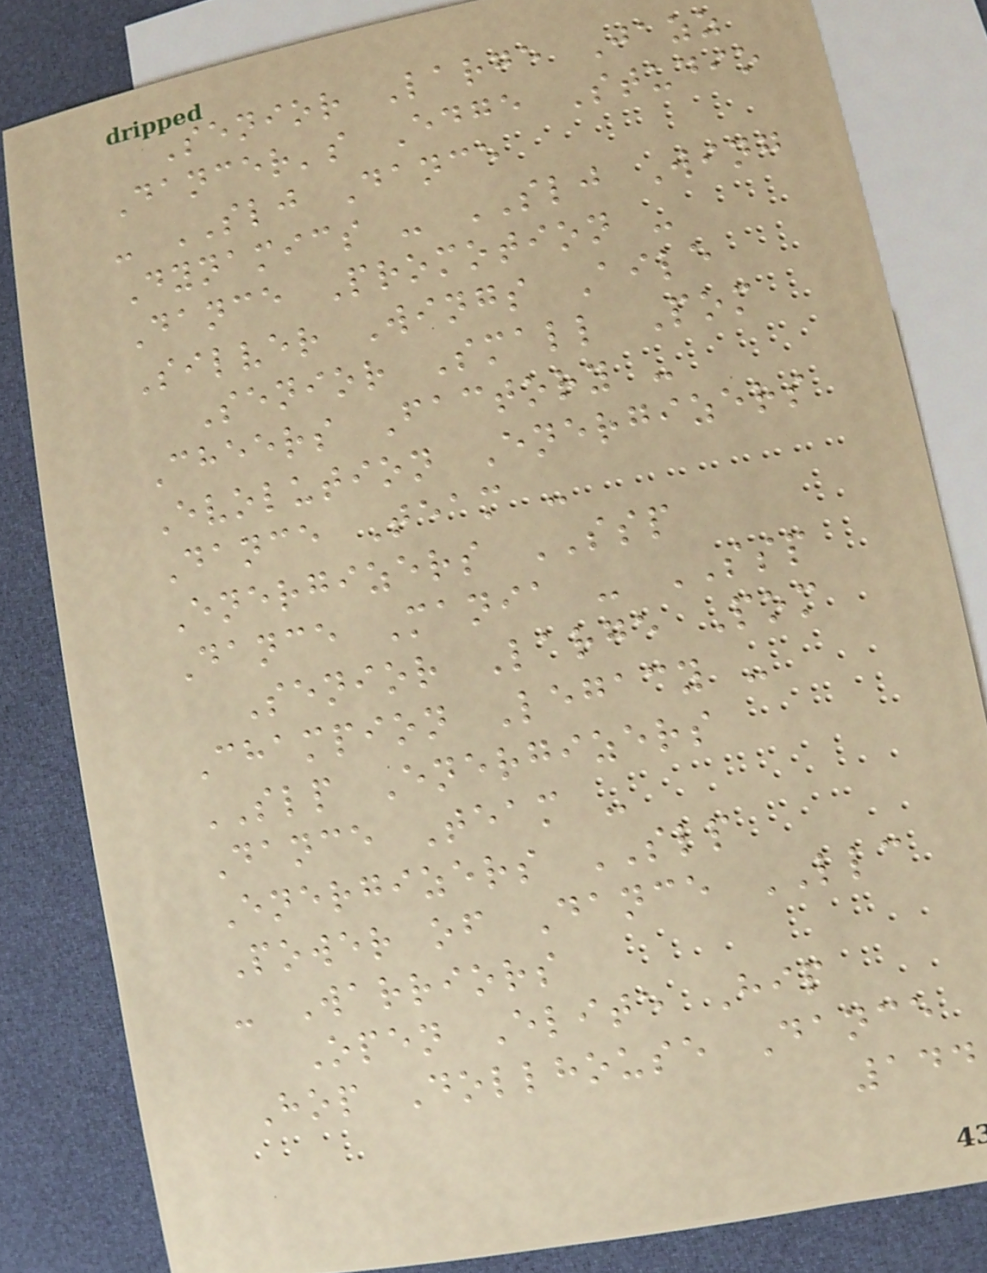Senior Large Jazz
Dancer's Edge Studio
- SLJ Dance
Dynamics - SLJ Wing
Dance Promotion -
Silver Wings Aile
Senior Small Pom
Cheers Factory -
Evolution Energizers
Dance Team -
Energizers SSP
Dance Mania - SSP
Senior Large Pom
Champion Legacy -
SLP Energizers
Dance Team -
Energizers SLP
Power of Dance LLC
- Warriors
Open Elite Hip
Hop Dollhouse Dance
144
